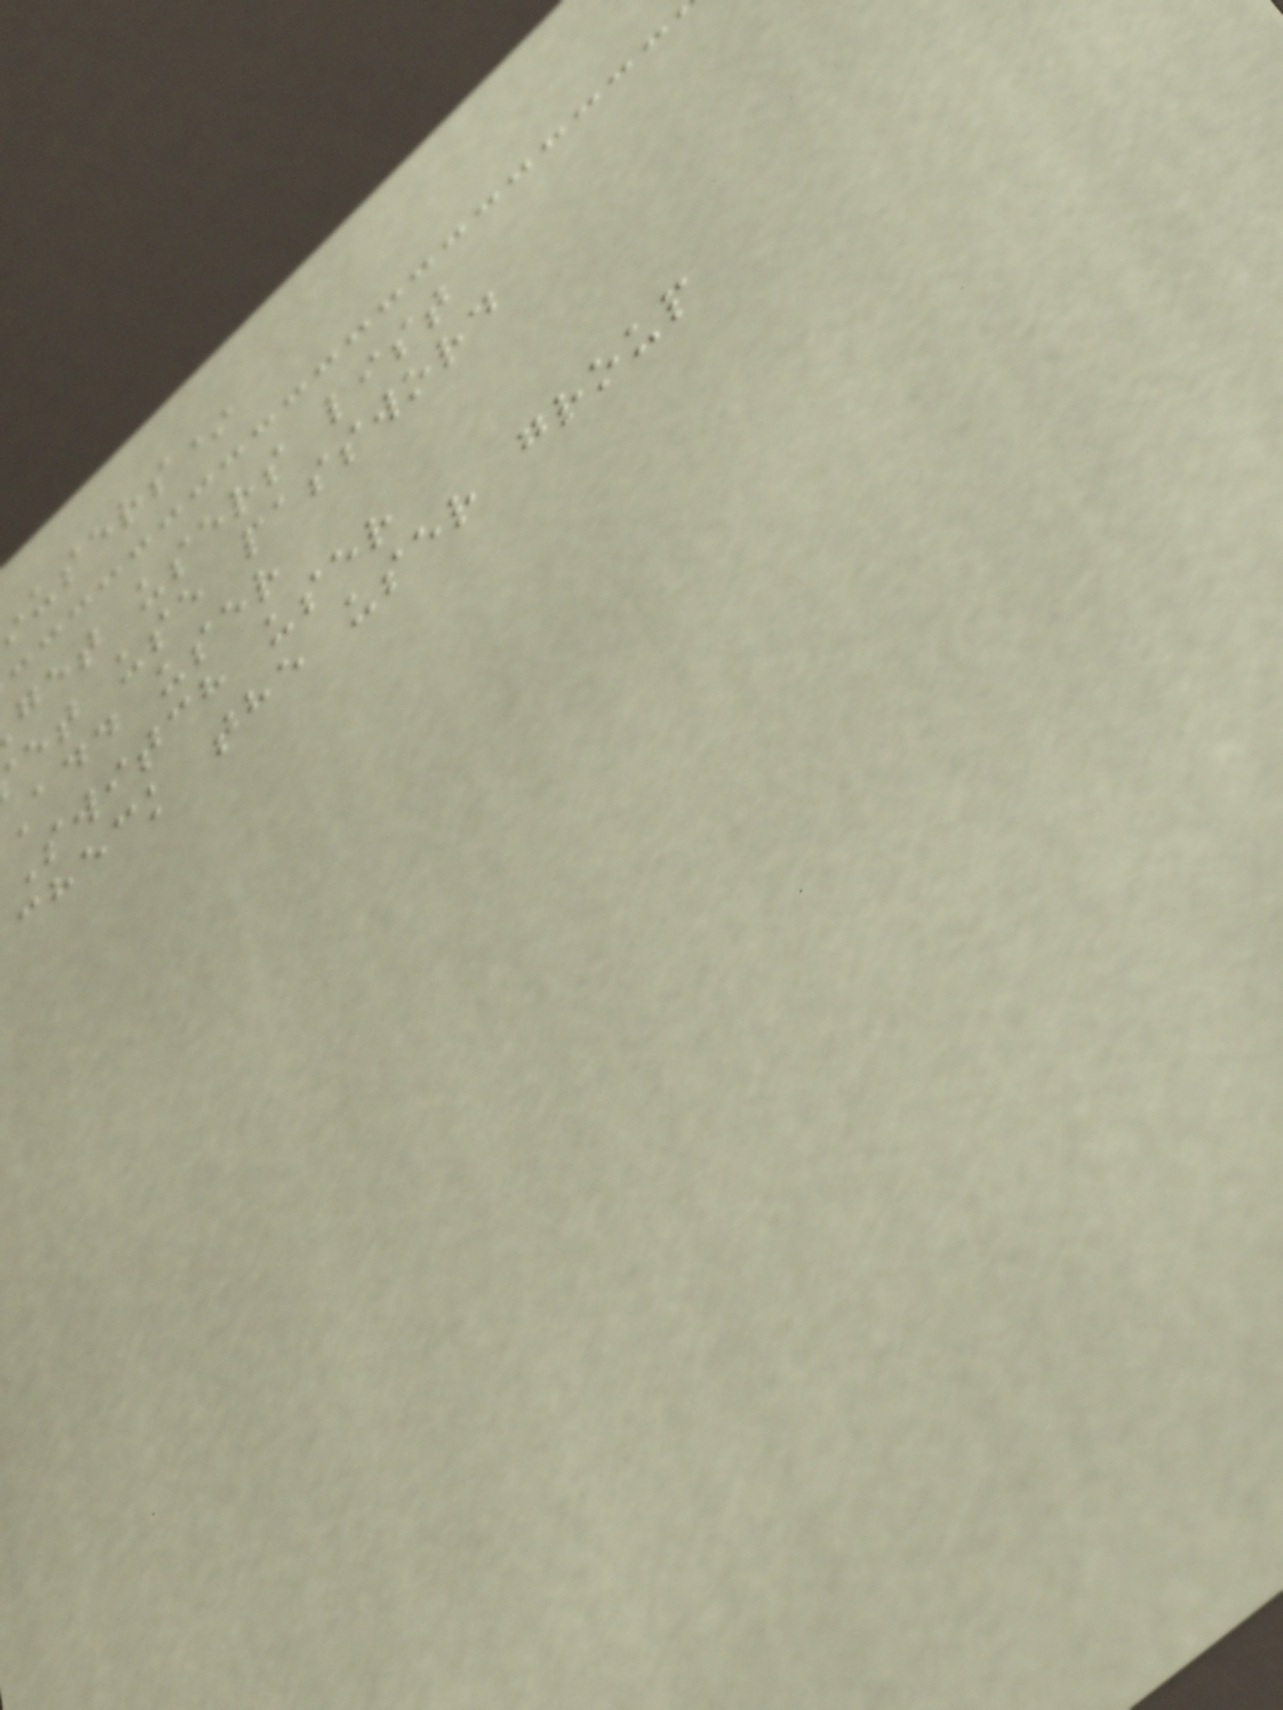users*
get users list
et use password
add user
Switch user
check the user group
